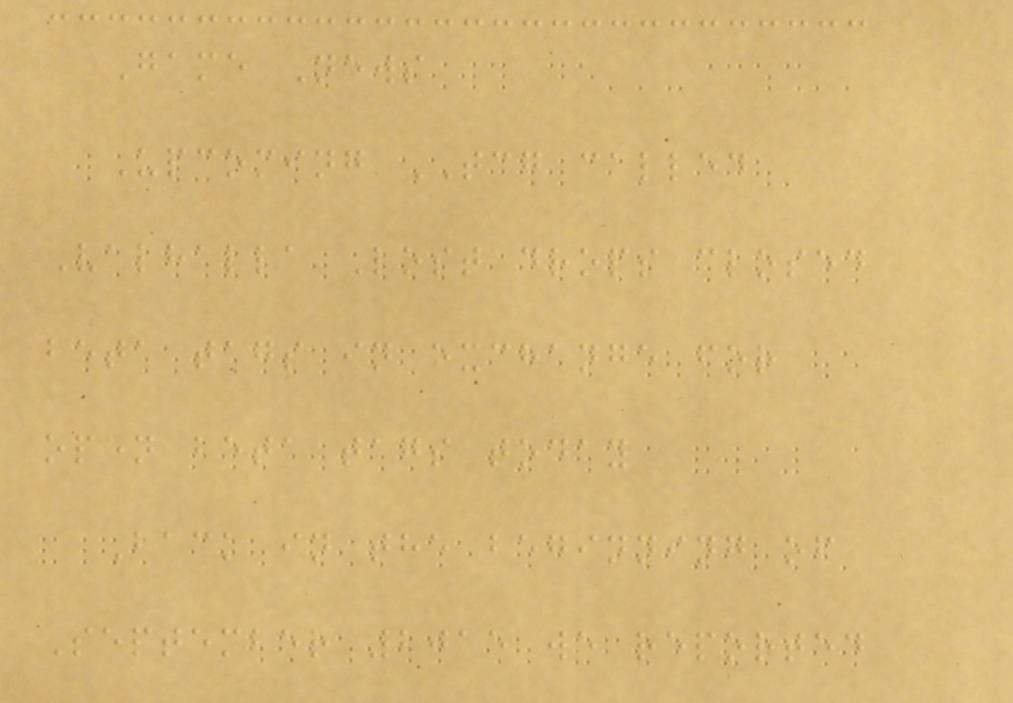Game News
Upcoming TCG called
Valhalla Lost drops closed
beta tags in exchange for
open beta tags today
Back in the beginning of
September 2015 we reported
